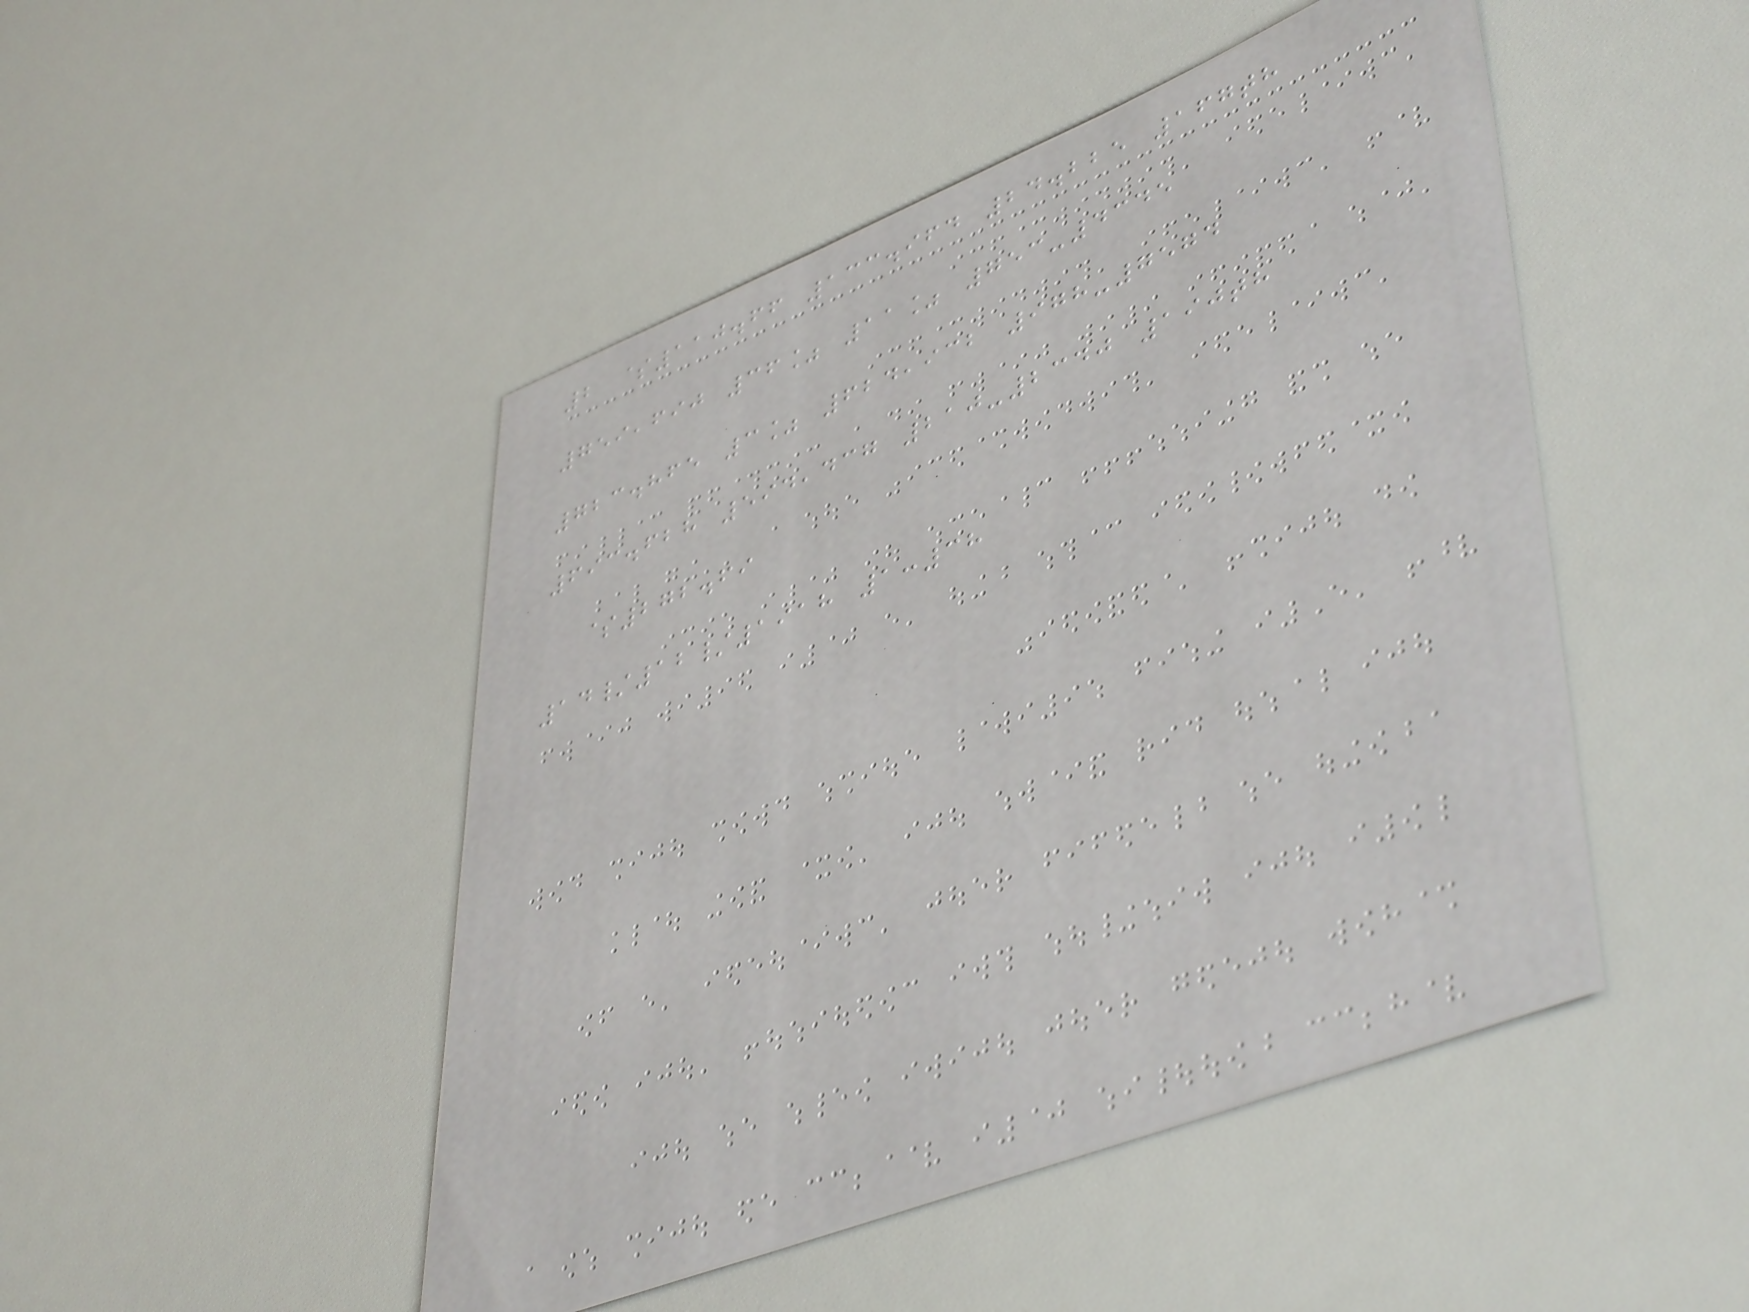2 $110.66 133.964 24.225 167th
759,690 36% 11% 753-4345
723.865 3% 624,932 978-7574
693.628 594,437 210-2340 190th
$272.69
14/12/1918 1:38
